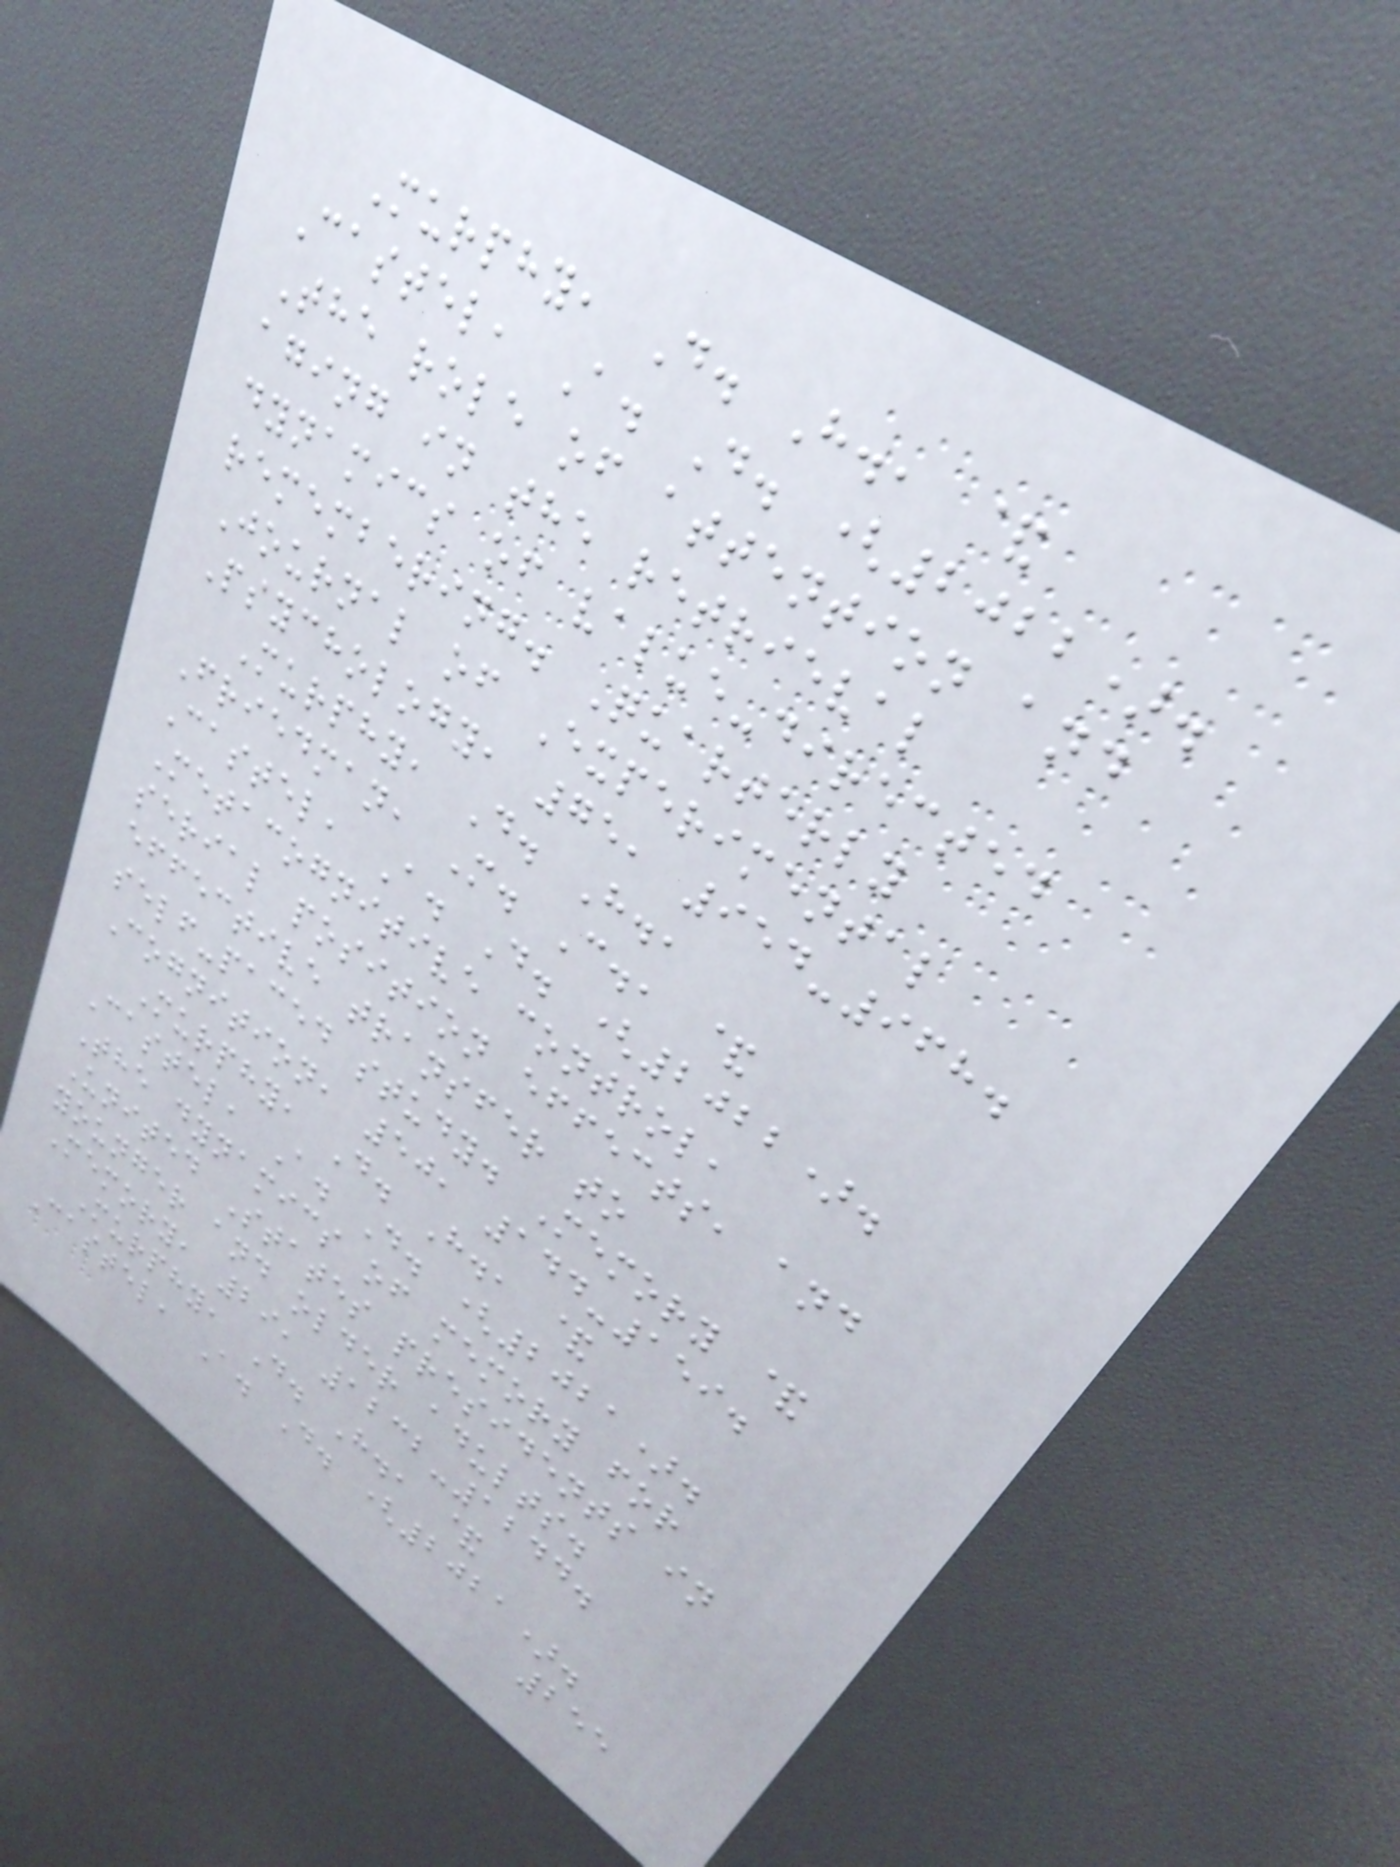Murphy, D. H., &
Castel, A. D. (2022).
The role of attention and
aging in the retrieval
dynamics of value-directed
remembering. Quarterly
Journal of Experimental
Psychology, 75, 954-968.
Murphy, D. H.,
Friedman, M. C., &
Castel, A. D. (2022).
Metacognitive control,
serial position effects, and
effective transfer to
self-paced study. Memory &
Cognition, 50, 144-159.
Murphy, D. H., &
Castel, A. D. (2021).
The dynamics of memory for
United States presidents in
younger and older adults.
Memory, 29, 1232-1244.
Murphy, D. H., &
Castel, A. D. (2021).
255
